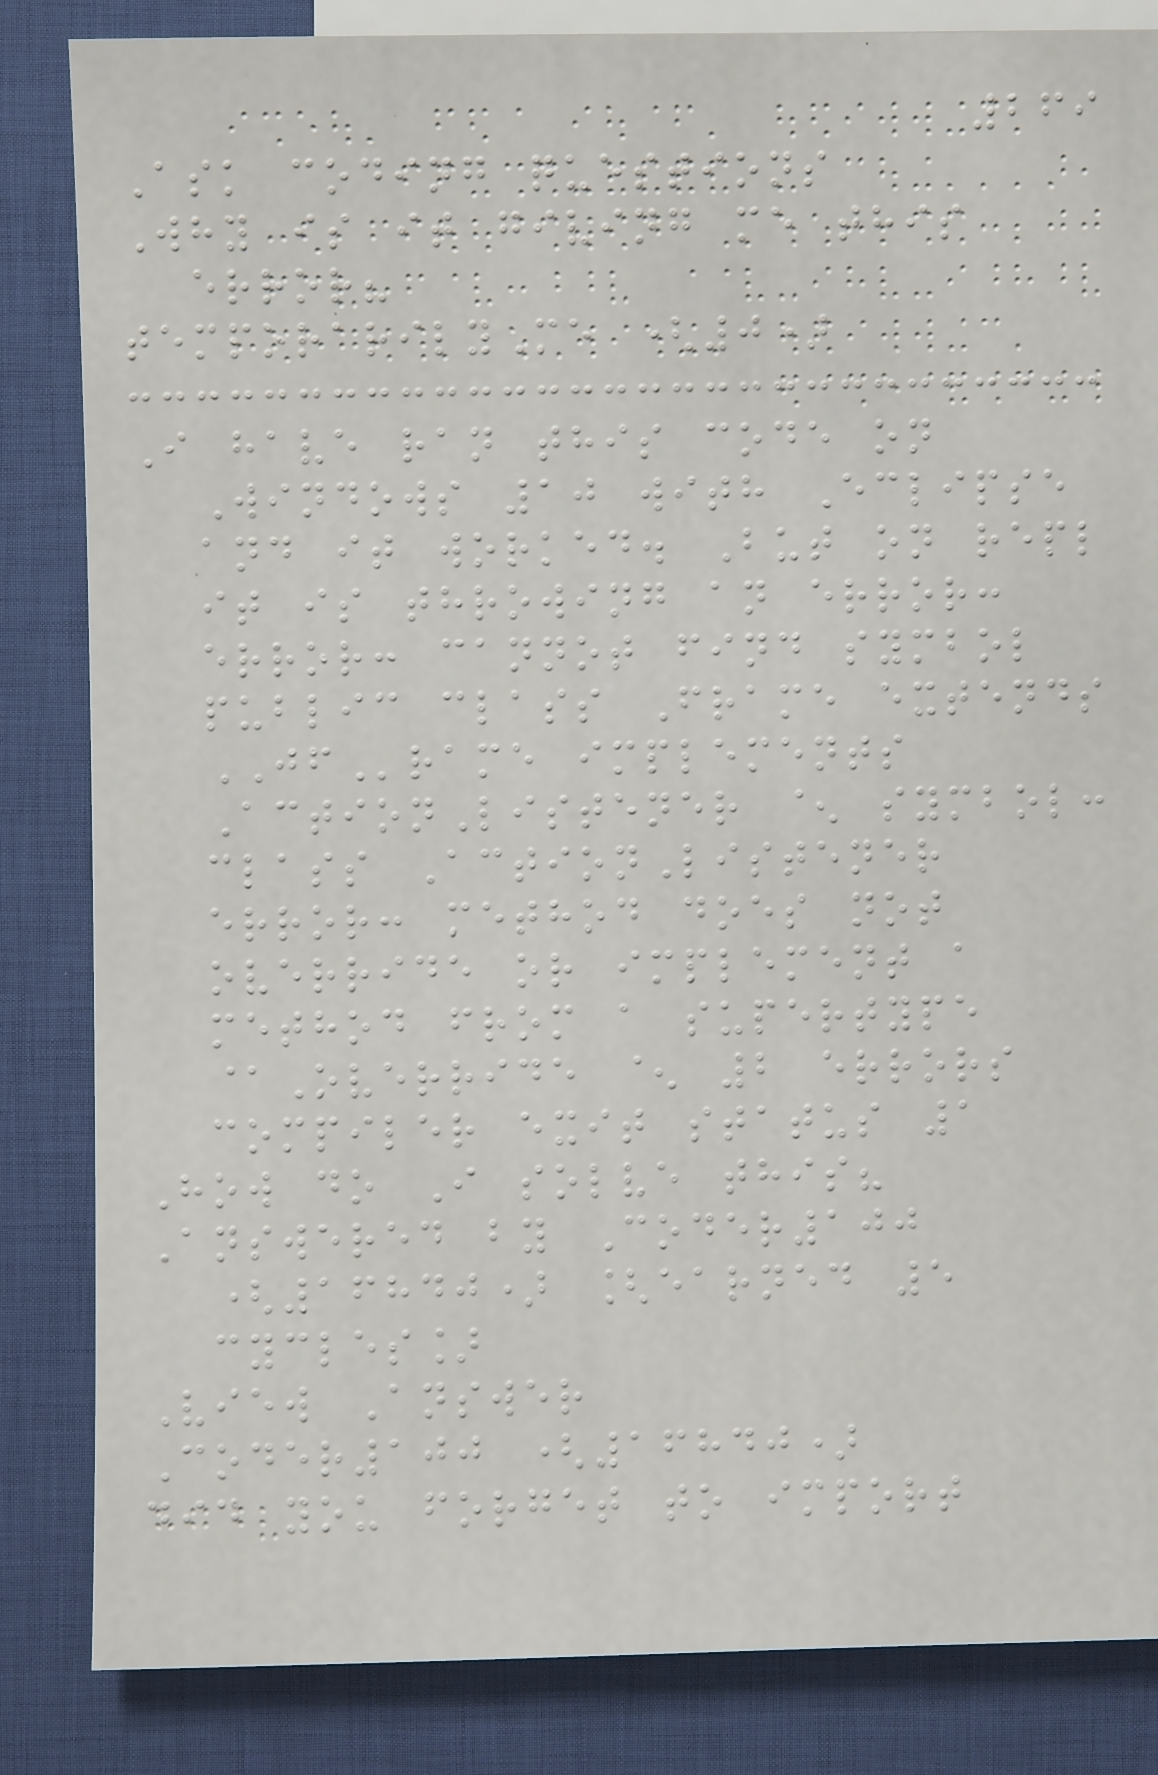269
Ask coding questions
Why is it giving me this
error?
temporarilyMe (0)
I have ran this code on
Windows 10 with Eclipse
and it worked. But on repl
it is throwing an error:
error: cannot find symbol
public class Frame extends
JFrame implements
ActionListener ^ symbol:
class ActionListener
error: method does not
override or implement a
method from a supertype
@Override ^ 2 errors
compiler exit status 1
How do I solve this?
Answered by Coder100
(16840) [earned 5
cycles]
View Answer
Coder100 (16840)
did you forget to import
